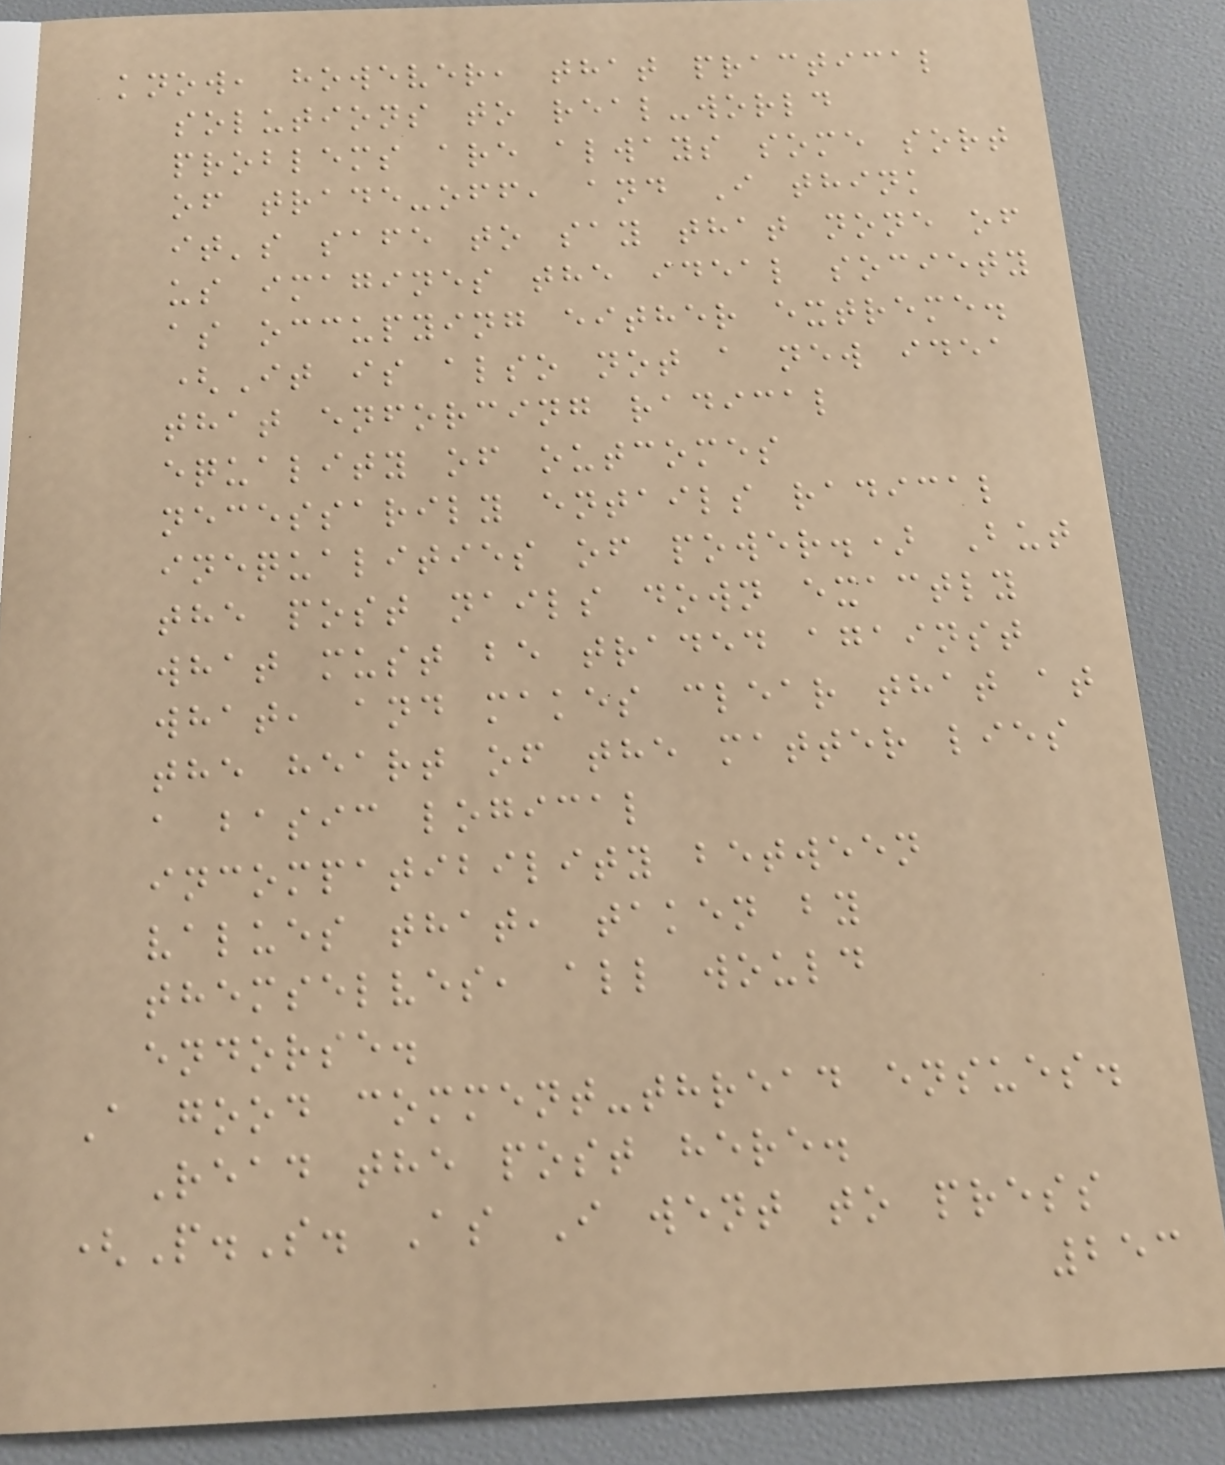know, however, that practical
solutions to real-world
problems are always some sort
of trade-off, and I think
it's safe to say that none of
us imagines the ideal society
as occupying either extreme.
(It is also not a new idea
that enforcing radical
equality of outcomes
necessarily entails radical
inequalities of power.) But
the post nails down exactly
what must be traded against
what, and makes clear that at
the heart of the matter lies
a basic logical
incompatibility between
values that, taken by
themselves, all would
endorse.
A good comment-thread ensues.
Read the post here.
(P.S. As I went to press
253
